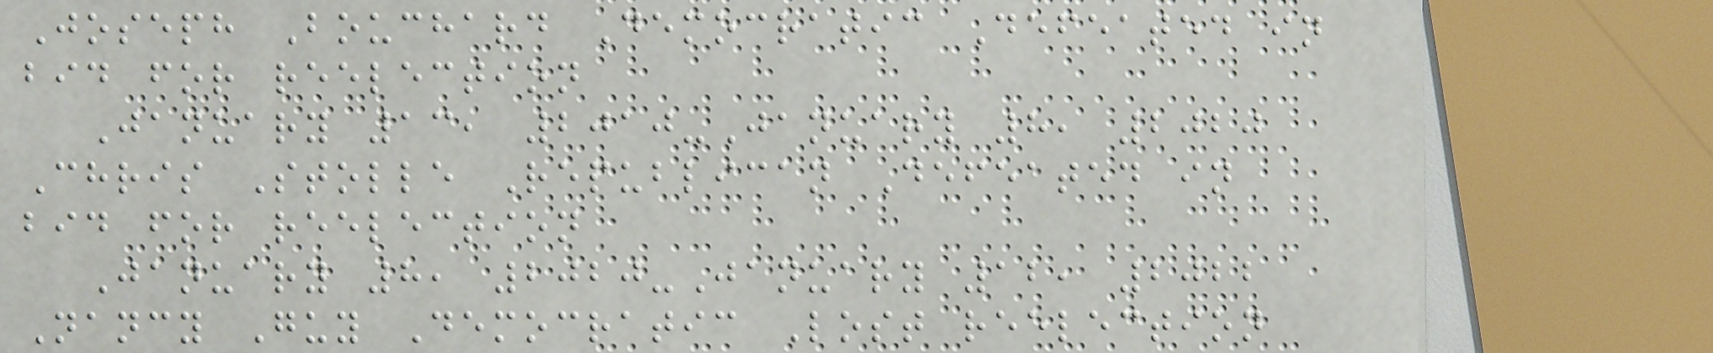Joseph Bouchard Democratic Defeated in
bid for reelection
January 13, 2010-January 8, 2020
Chris Stolle Republican Defeated in
bid for reelection
January 8, 2020-January 12, 2022
Nancy Guy Democratic Lost reelection
